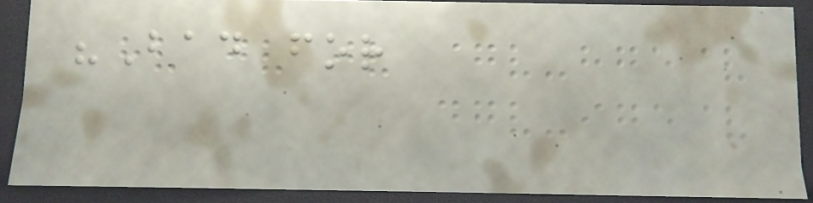"Bad for
